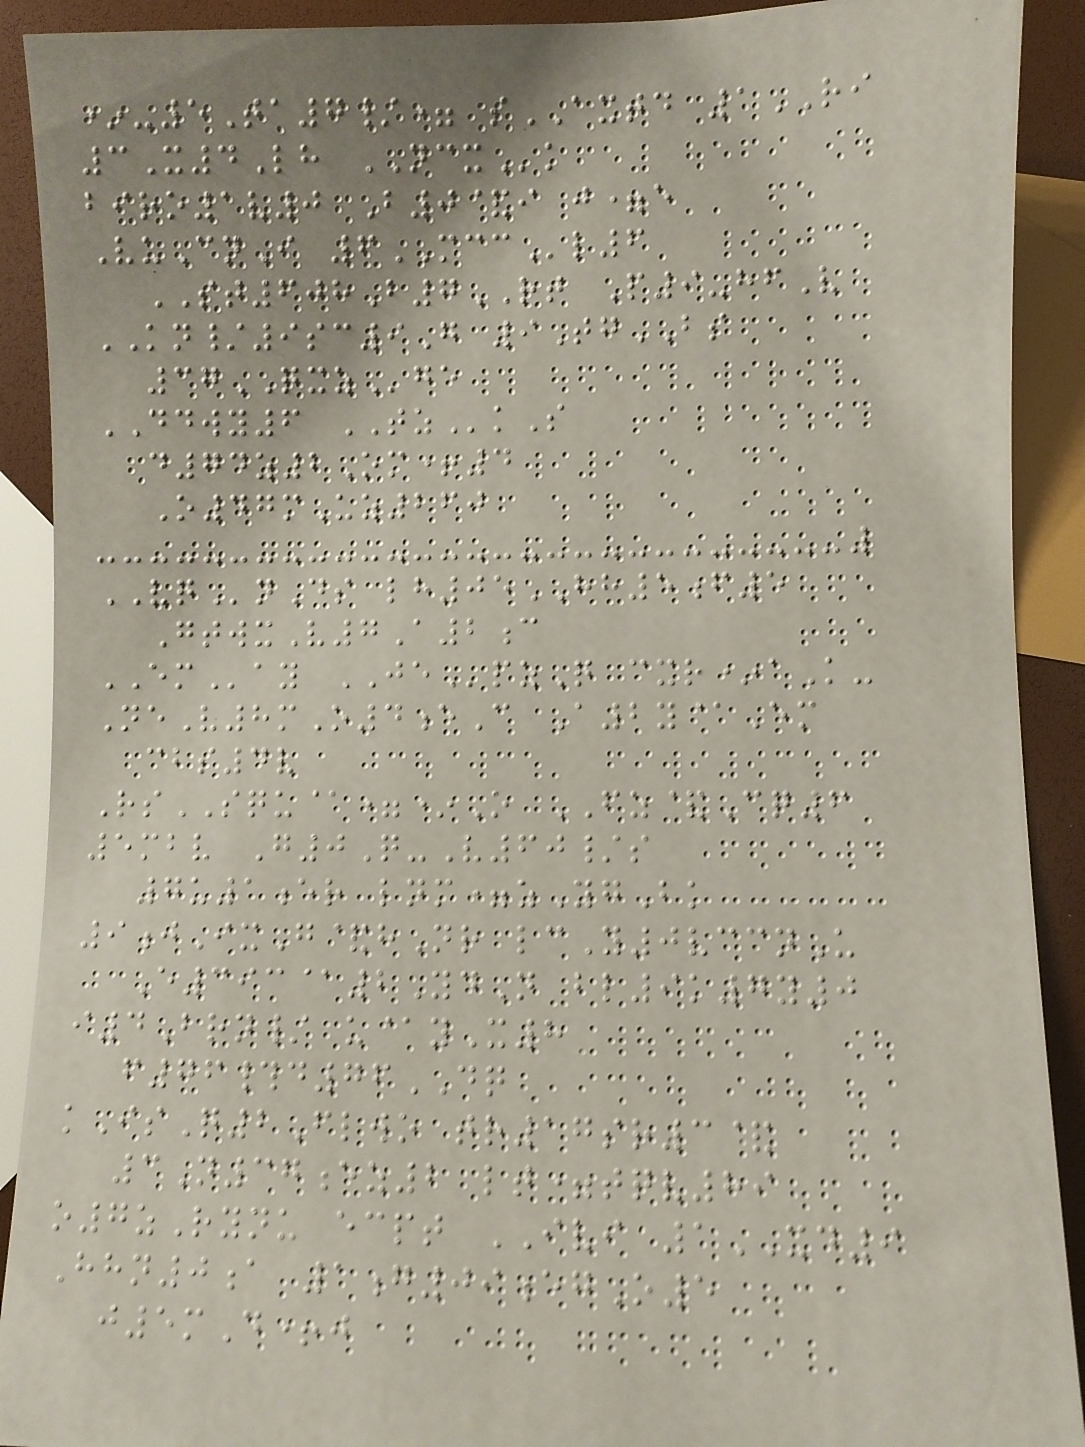*-5Ta7/= sAXTD 1RI
3X4Lh NCXk
biro1v0 B0&i j=e
VuCnI 6MCCl6
ST608B7RT P9-hfV
KN/9sc9G 9TgBS
37QXZge
DDWY6 TZkS
d74z2Om+4
O47mUz260
VQnDs lh05HH5f5
GtwxV7A2c
EMay JEpzQ cxr*aK-
NeV8mO4eC A2y@Em
cbs4v
RsSQU@=*O FZ&Cq6
5mbv G0Q-V60/s
7u1er lnm=zYgBk
9jIxG&hNr lcY0vccnU
E393@2YdN bl9k7y0
i4Brn/ u@yX8
f76#d76DQ
kIsQ2Flwo tr17sr3&
3N37ez2 lt=tqv89
o7zRynu ecpt IVI 1XD9
Hhn0a 1g09egO5
j5mD+j
